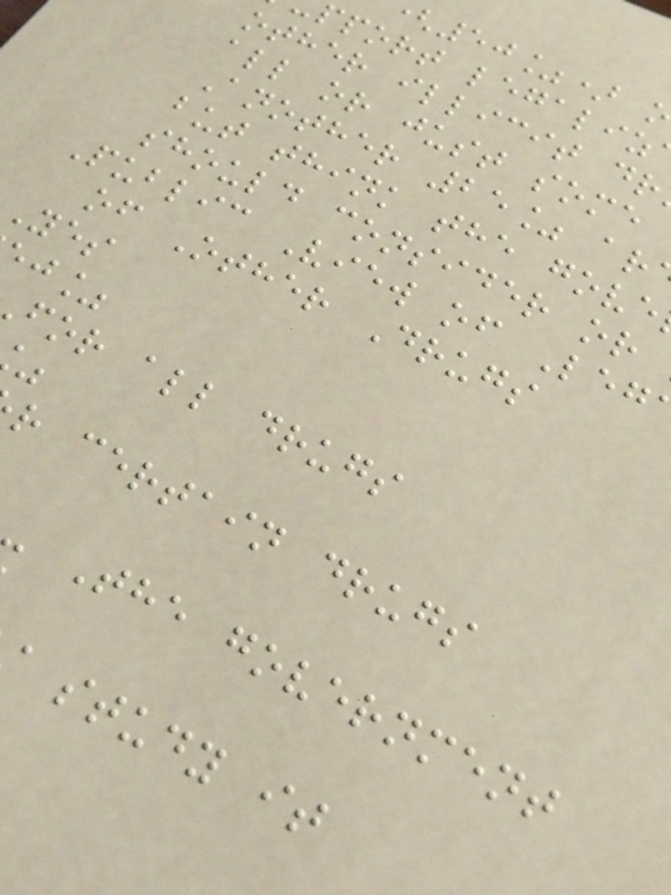50%)
pport legaliz
other illicit dr
all or just some
Another 25% ar
but think the gove
should consider or
Public View of Leg
of Other Drugs
Yes
for all drugs
r certain drugs
The government
study it
